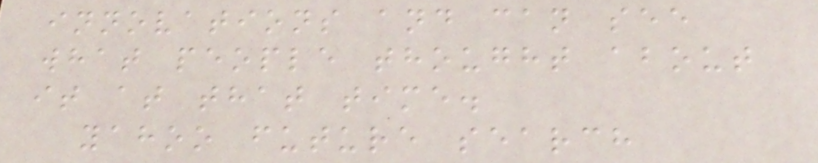innovations and can see
what people thought about
it at that time.
yahoo future search
